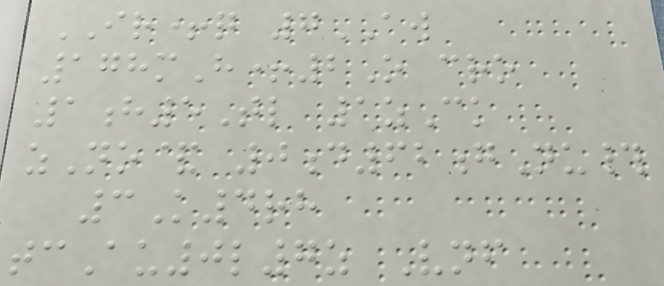IR+q 7AW
178mH+2O cro
1h5Tl 1zCk
zNo& 0d62gNu#
3K4rh
tcAu0l7z Vnf
